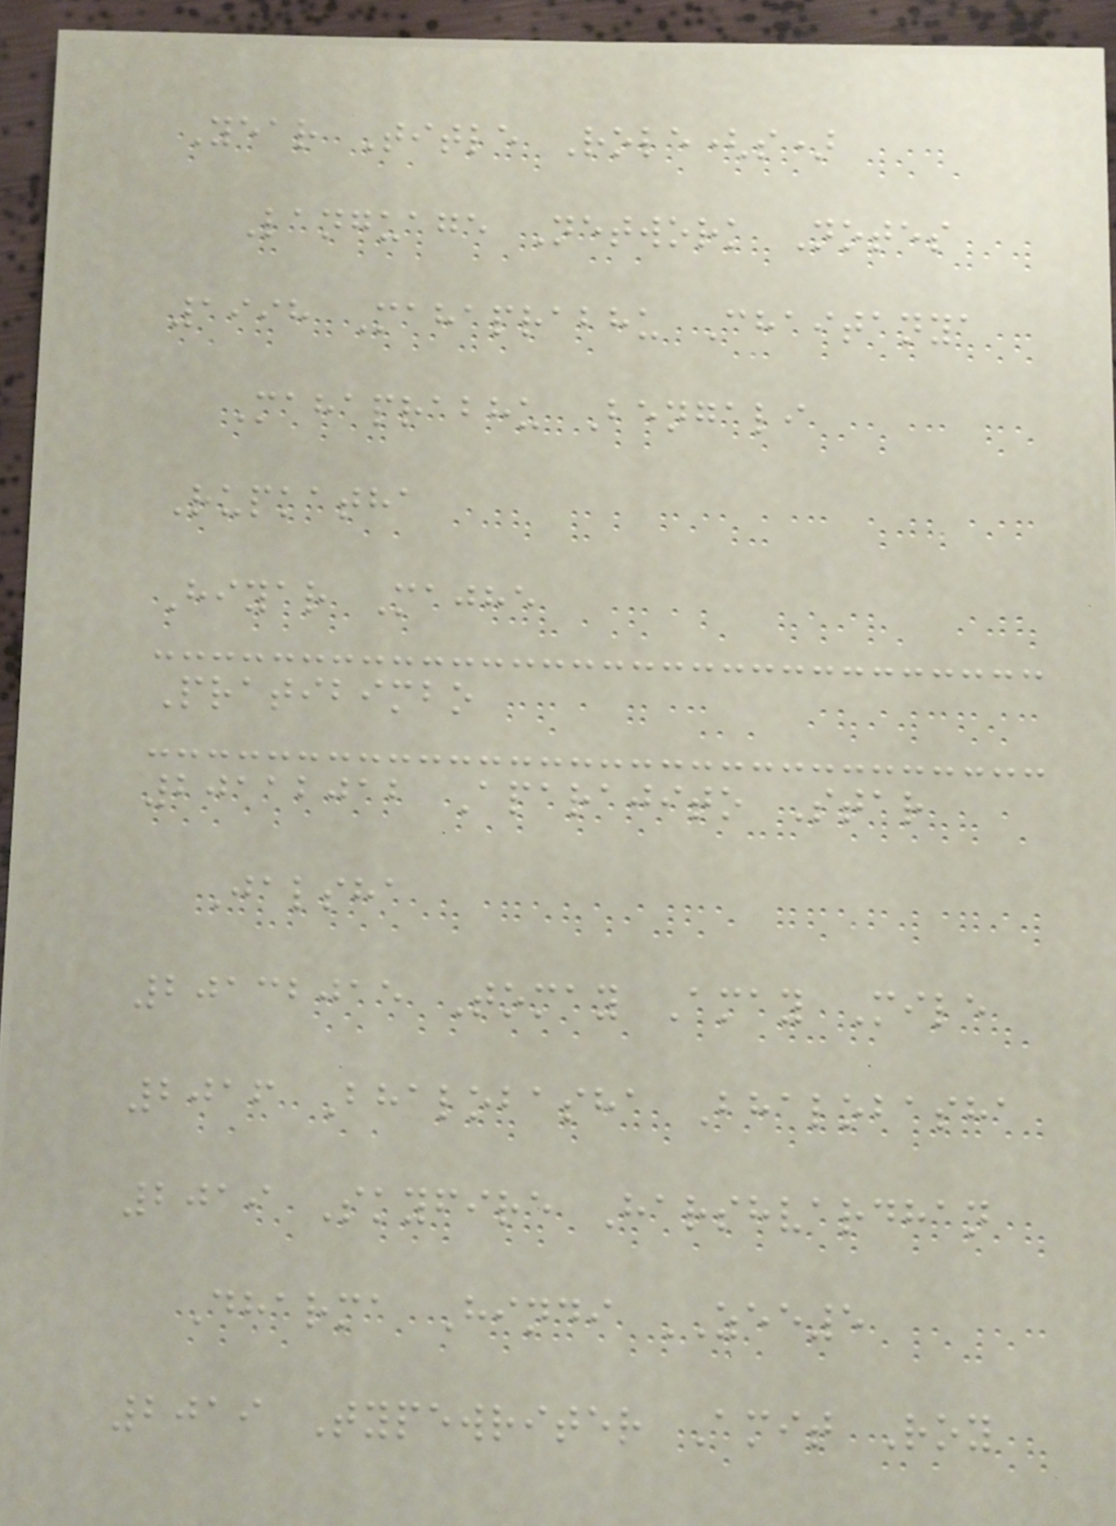Year Title Role(s)
Language Network Notes
1998 Mahaprabhu Chaitanya
Mahaprabhu Bengali
Rupkatha
Hiyar Majhe
Pratibimbo
20112012 Aparajito Star
Jalsha
20132015 Tomay Amay Mile
2016 Bhalobasha Bhalobasha
2019 Skyfire Harshvardhan
Dharma Hindi ZEE5
2019 Typewriter Amit Roy
